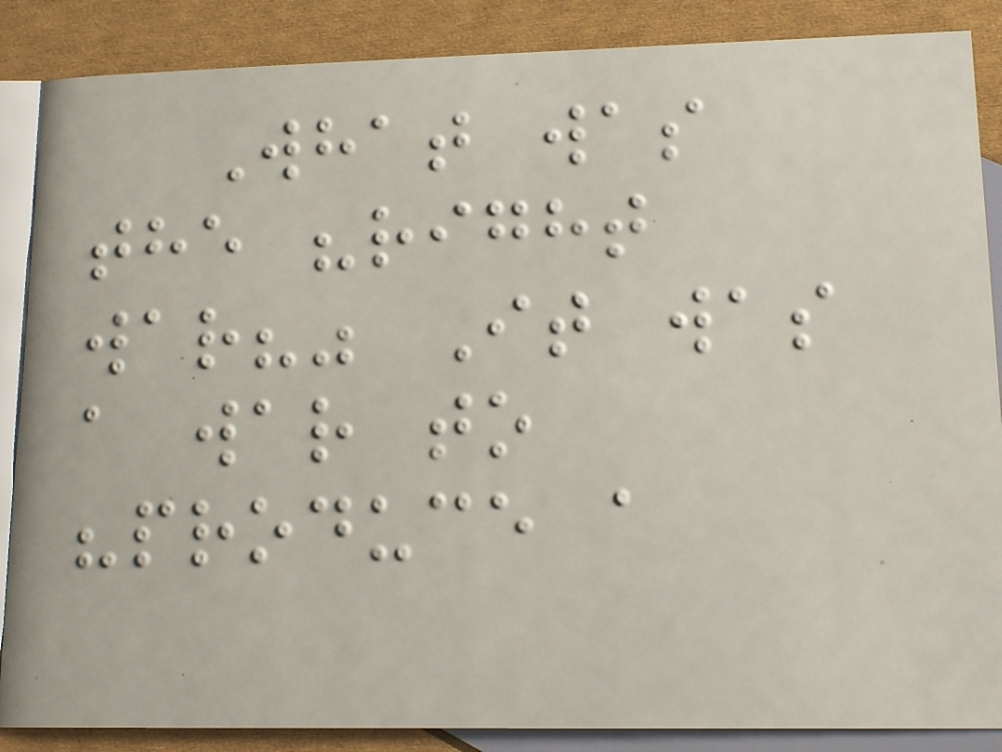What was
the "right
war?" It was
a war to
"produce a
